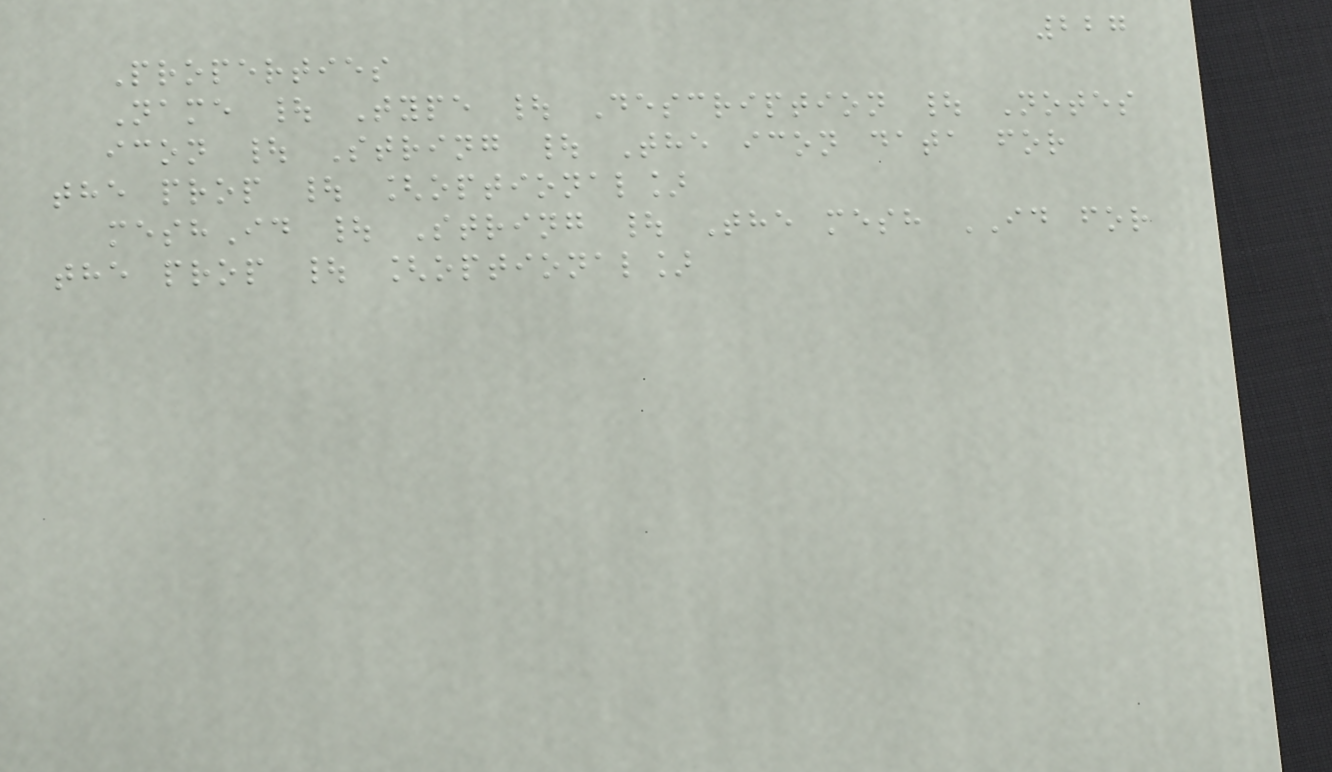227
Properties
Name | Type | Description | Notes
icon | String | The icon data for
the prop | [optional]
meshId | String | The mesh ID for
the prop | [optional]
